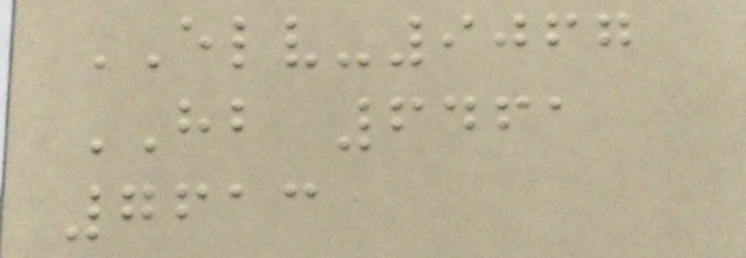ELV-9067
HB 6461
7613
